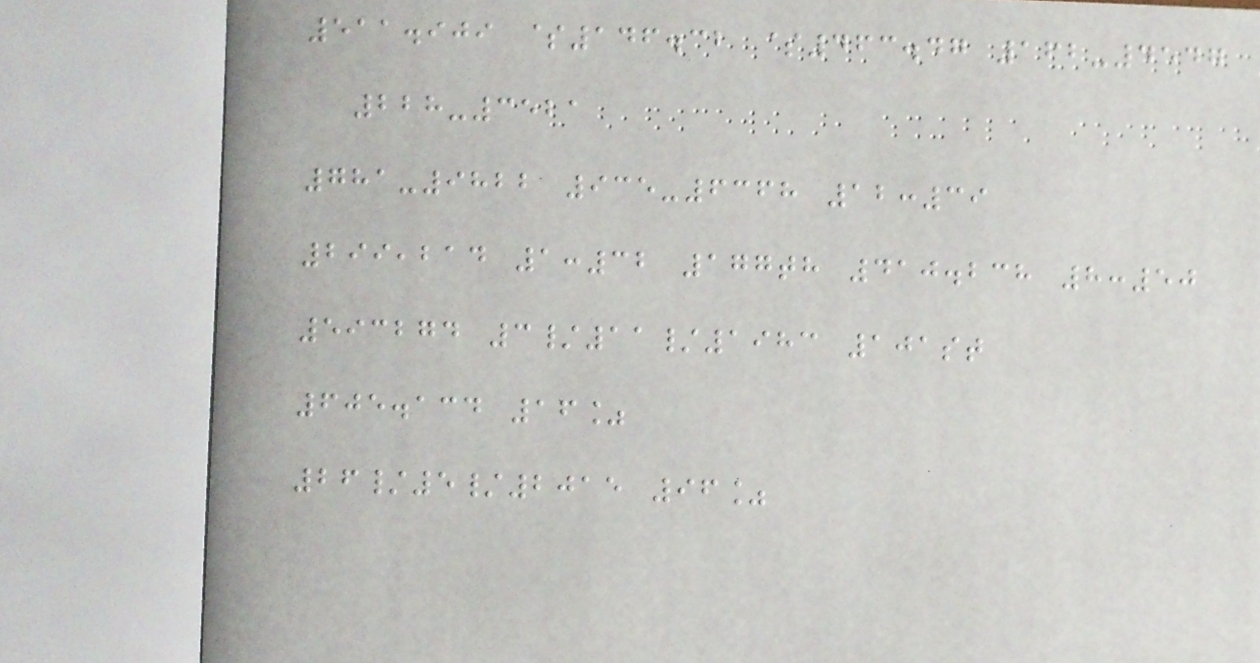511.909 $146.32 $463.47 162-4547
228-3521
781-9822 935-6368 12:39
299,214 1:32 177th 410.238 8:50
593274 3/11/1983 101st
605.134 16%
26/5/2015 96%
